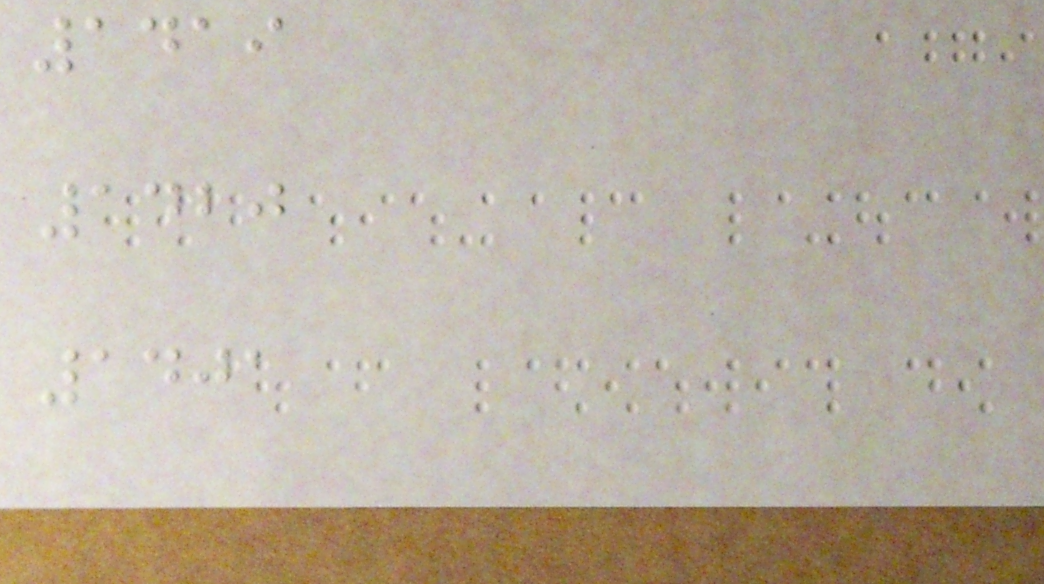1419
1420
1401
